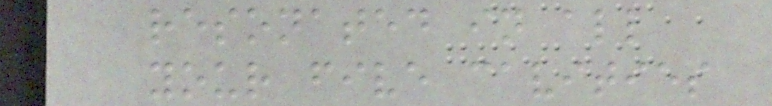resonated in all
your five cavities
